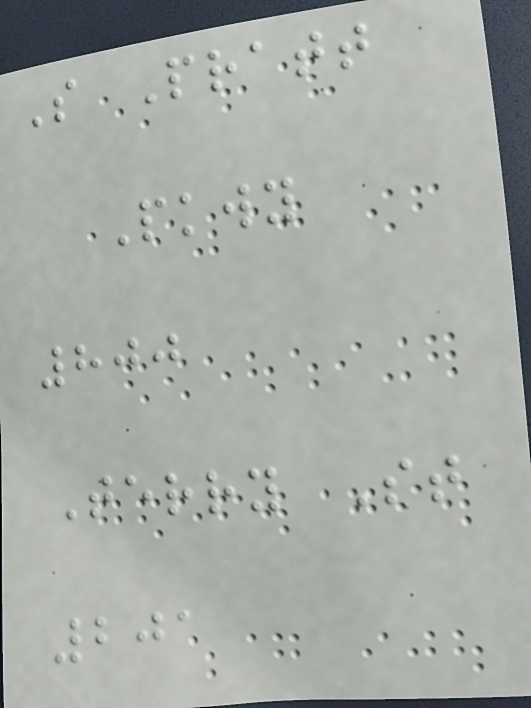S Pratt
Pkwy
800
Terry St
201
